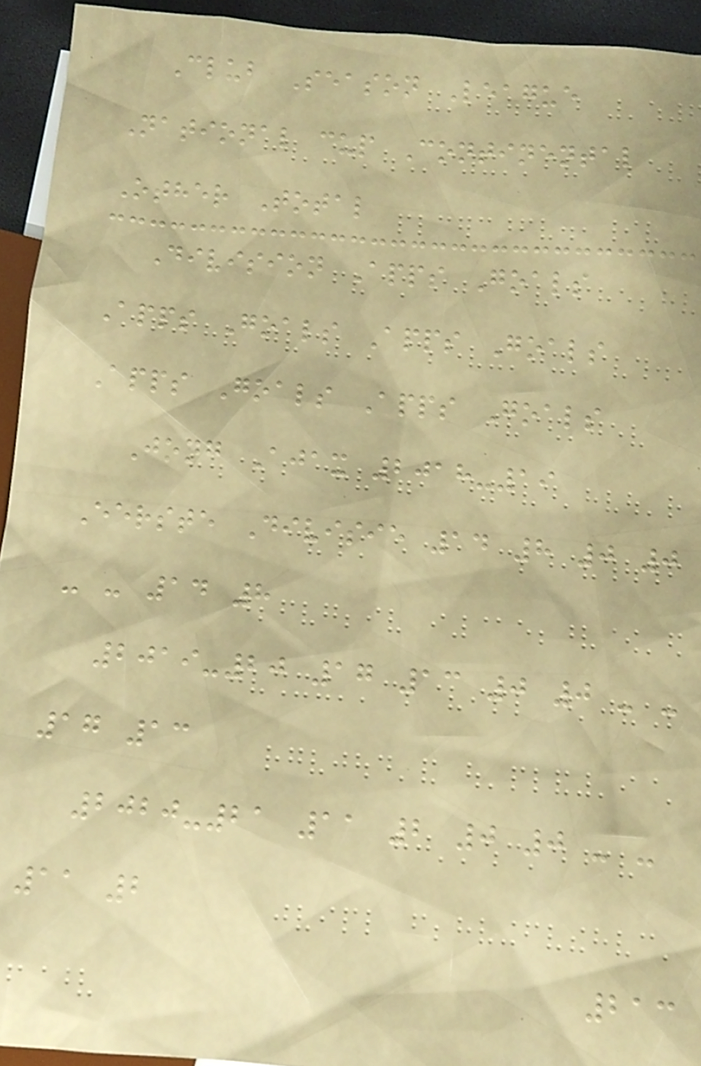Club Season League
National cup Continental
Other Total
Division Apps Goals
Apps Goals Apps Goals
Apps Goals Apps Goals
Jong Ajax 2018-19
Eerste Divisie 14 8 0 0
- - 14 8
2019-20 17 13 0 0 - -
17 13
2020-21 11 2 0 0 - -
11 2
213
